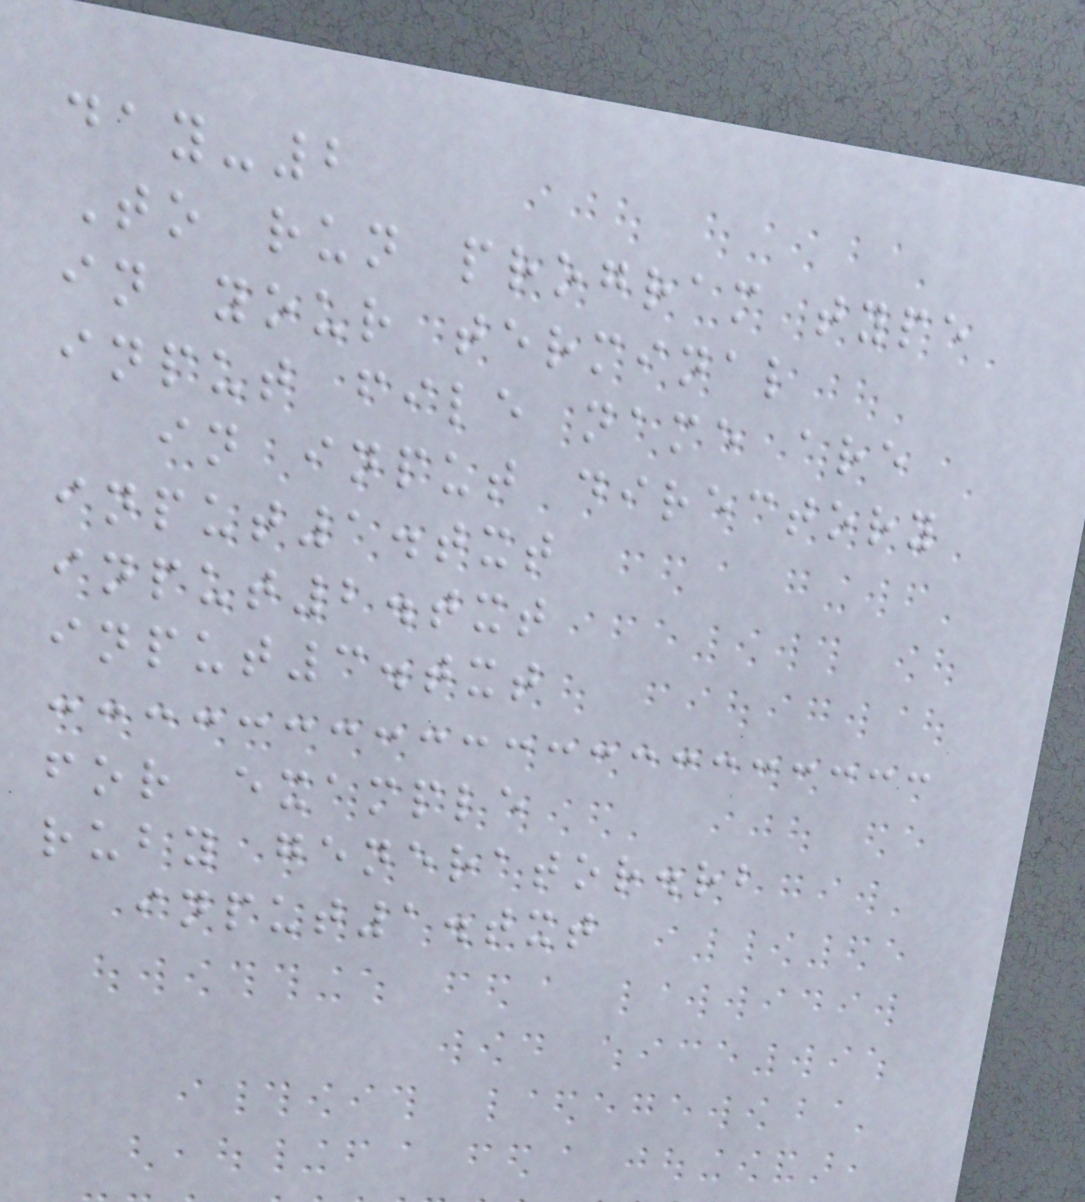day-2
To run program type
in your terminal
input file name are
in input directory
input1.txt
input2.txt
input3.txt
for example
ruby generator.rb
input1.txt
